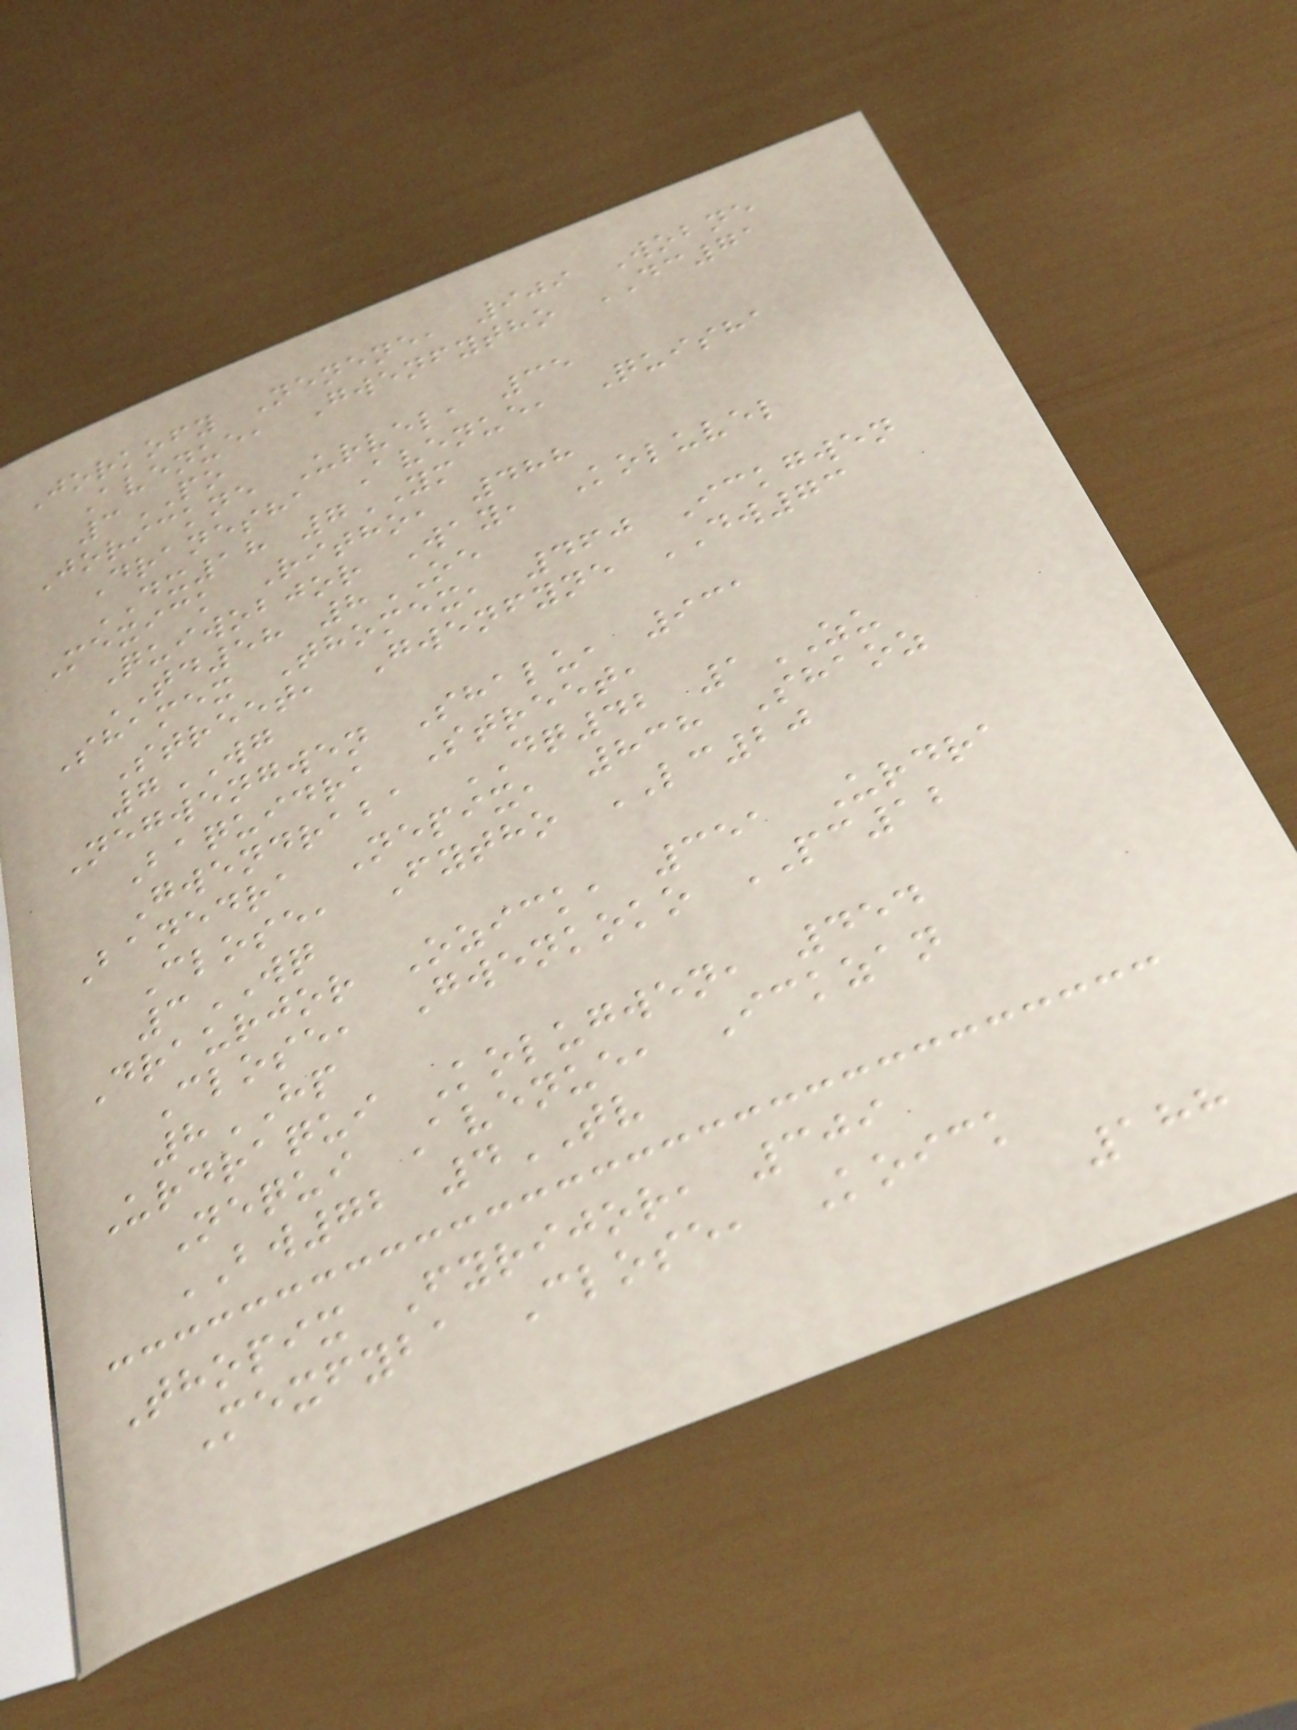Jorkofy Nenene, 909 Wobne
Avenue, Gwenfytho DC71
3PO
Jorickne Urvel, 35
Dranesha Avenue, Quisha
DX18 7YM
Mexick Ritho, 488
Quiwobjor Way, Koluvel
TD58 8OE
Shamex Thomex, 460 Ickgwen
Street, Gwenfyne DW73
7WG
Negwengwen Shalu, 931
Baquidra Street,
Gwendraba DQ42 1ZU
Banedra Nepix, 838 Shaoz
Close, Fytho LC20
3WQ
Draurjor Ozick, 351 Urdra
Close, Gwenkoko PC12
8HP
Urdraqui Kolugwen, 454
Nequi Avenue, Ickzan
BW72 4TV
Thopix Fyrijor, 309
Mexfyba Close, Koick
188
